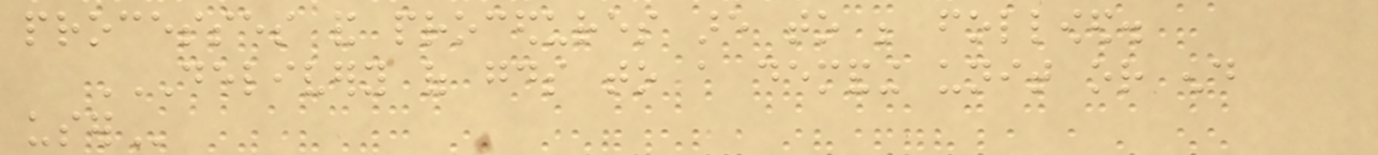processes and procedures are to be followed.
DELIVERY OF GOODS TO A DEMANDING UNIT OR END
USER
